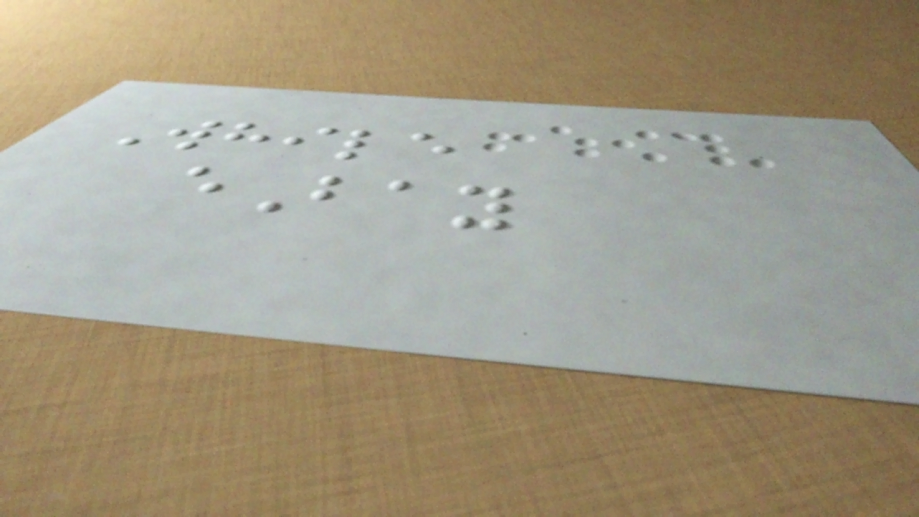While
eBay
